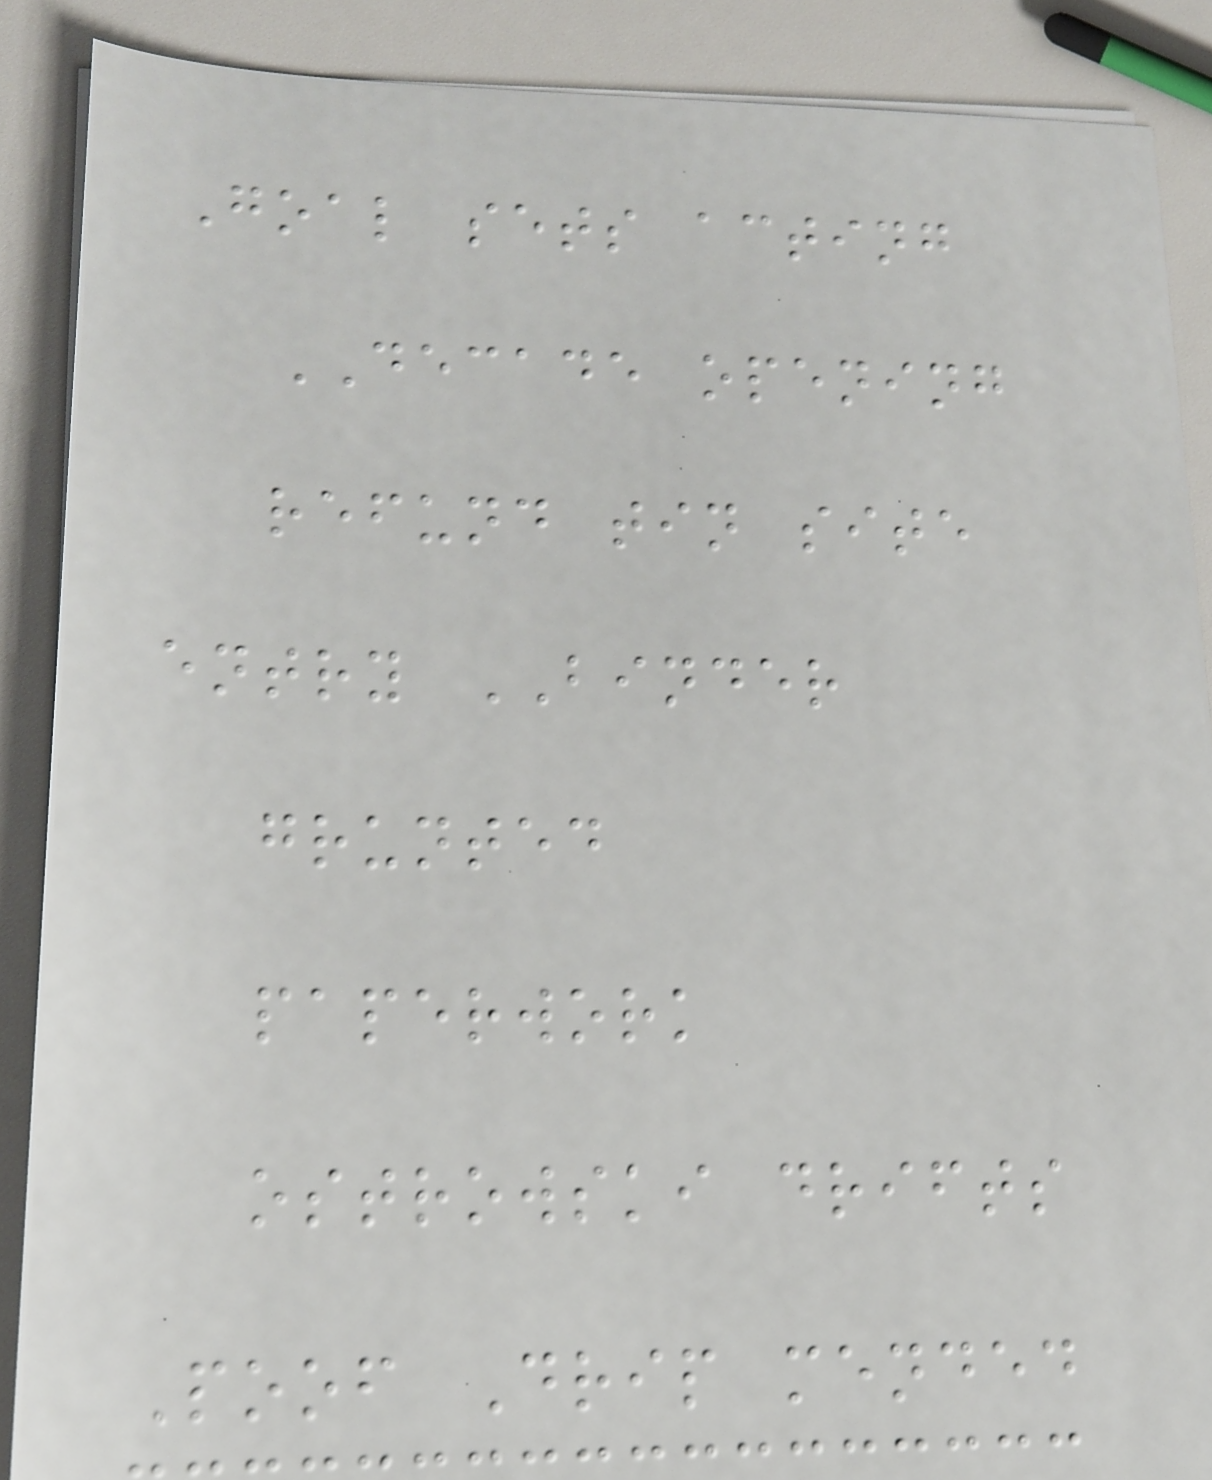Goal sets acting
DECADE opening
refund tin site
entry BINDER
grunted
paperwork
ostrowski drifts
Poof Drip mended
